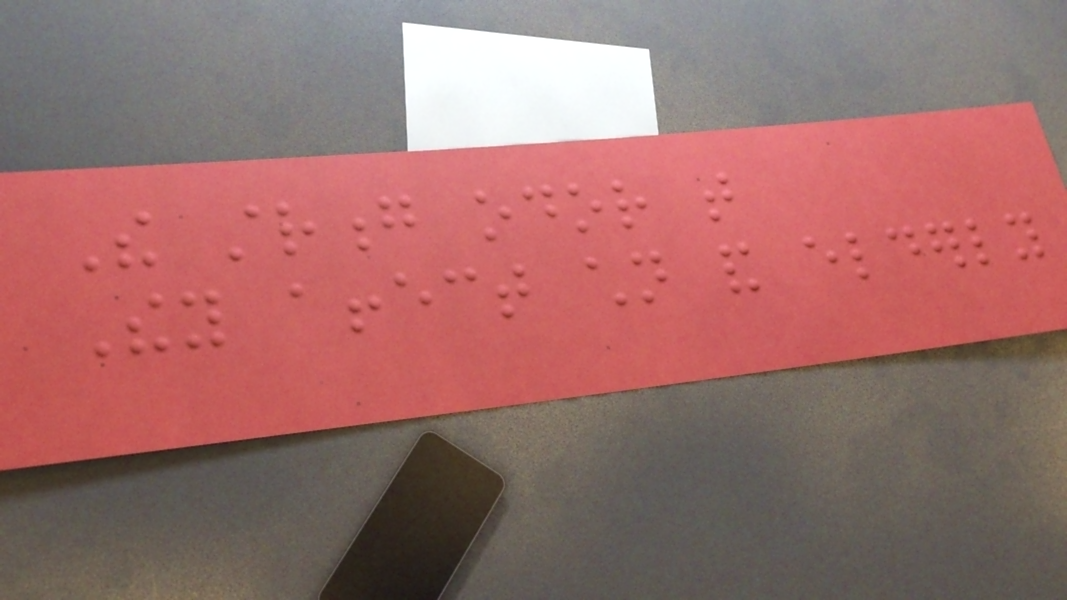The strong odor that
They affect children and elderly
